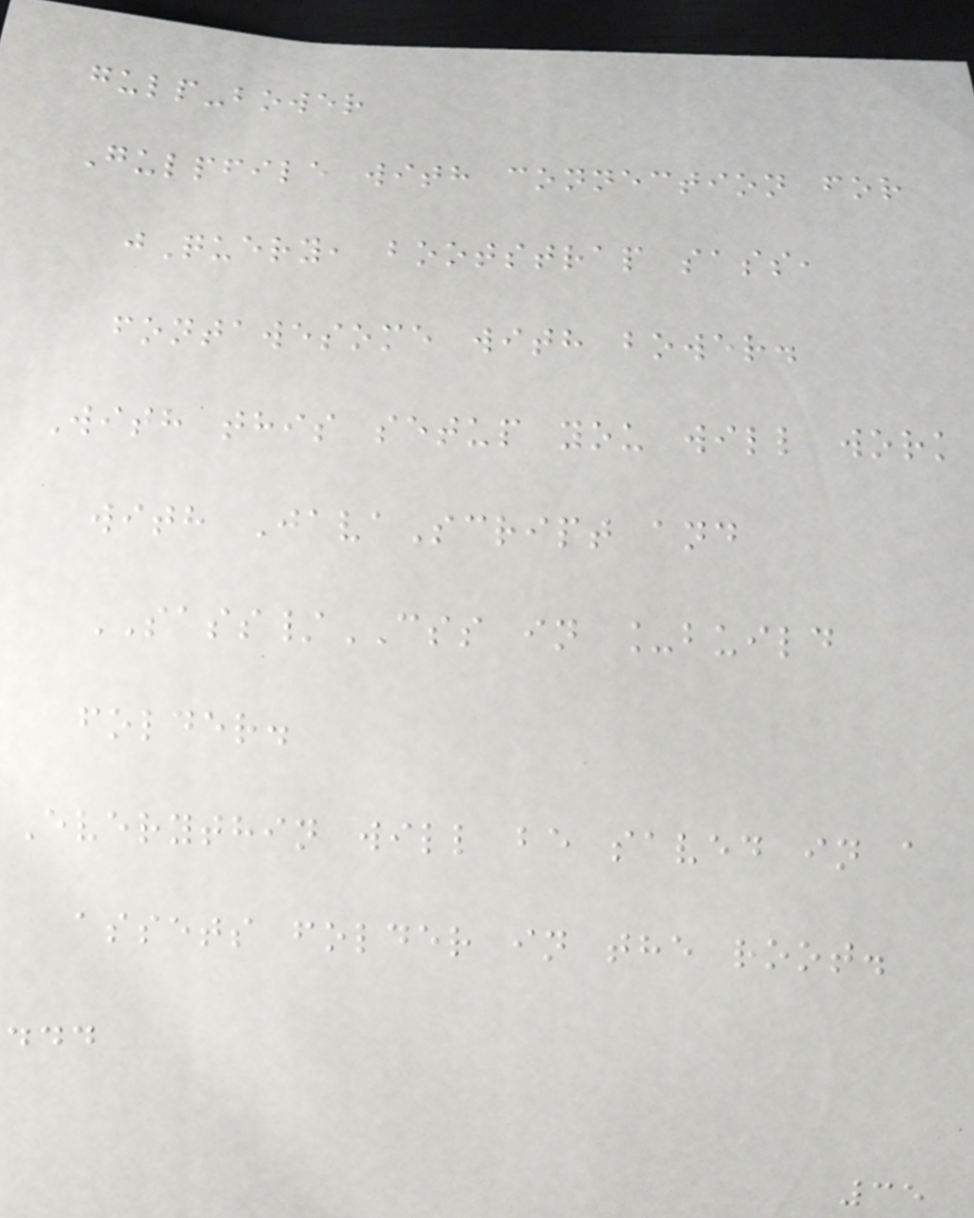gulp-bower
Gulpfile with connection for
jQuery, bootstrap sass,
fontawesome with bower.
With this setup you will work
with JavaScript and
SASS/CSS in _build
folder.
Everythin will be saved in a
assets folder in the root.
...
35
